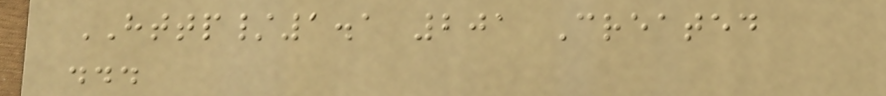HTTP/1.1 201 Created
...
